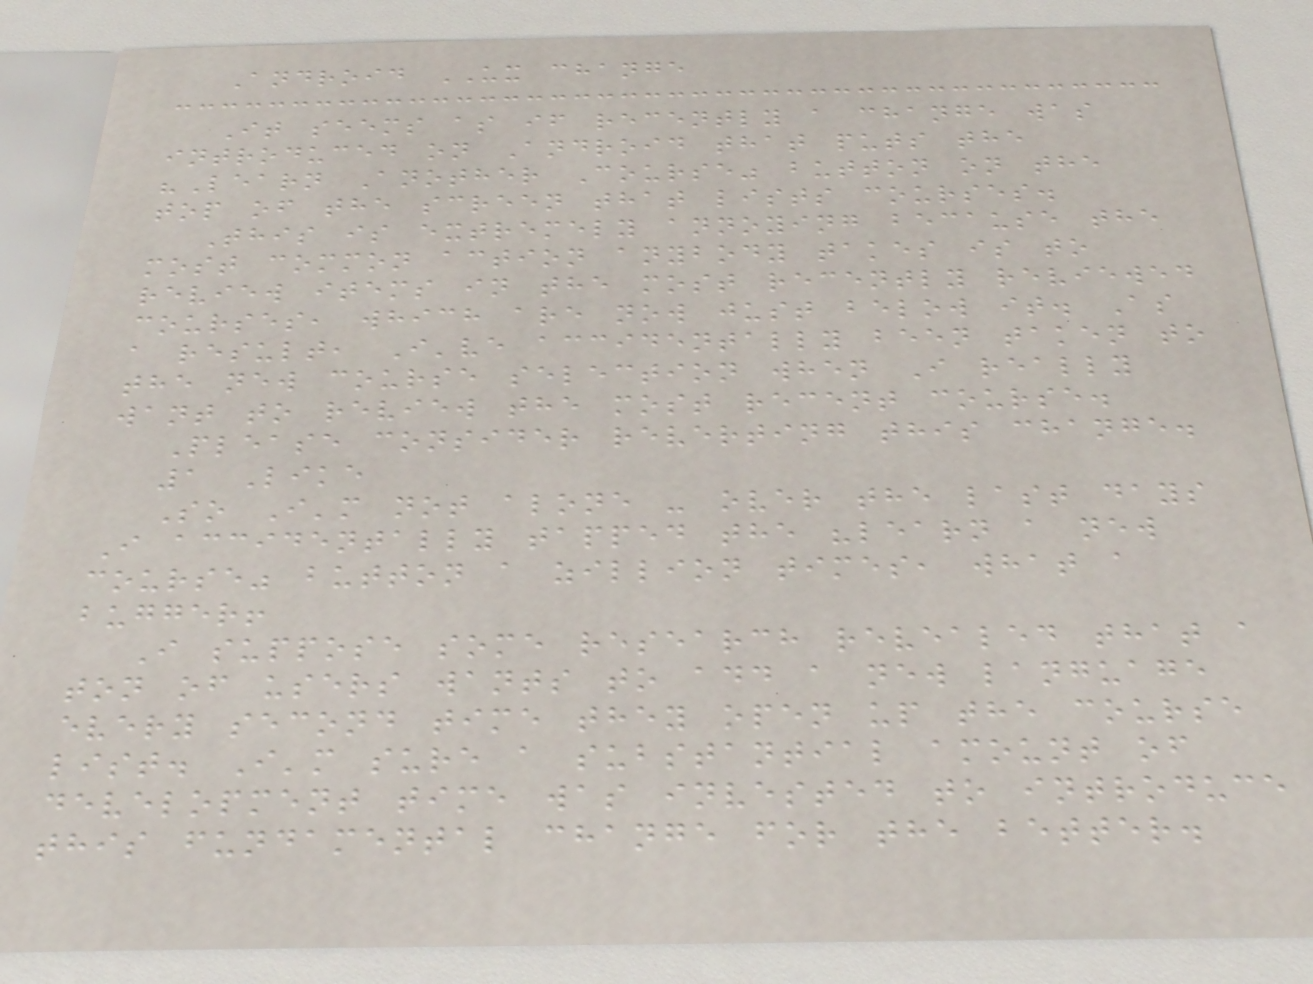Android UX change
It seems as if recently a change was
introduced on Android that puts the
"Learn Another Course" button on the
top of the screen that lists courses.
This is extremely annoying because the
most common action anybody takes is to
review items in the most recently reviewed
courses, which are now just below it. As
a result, I've accidentally been taken to
the new course selection when I really
want to review the most recent course.
Please consider reverting this change.
1 Like
So I'm not alone - over the last days
I accidentally tapped the "learn a new
course" button a zillion times, what a
bugger!
I suppose some research revealed that a
ton of users wants to add a new language
every second time they open up the course
list. I'm sure a substantial amount of
development time was invested to introduce
this fundamental change for the better.
